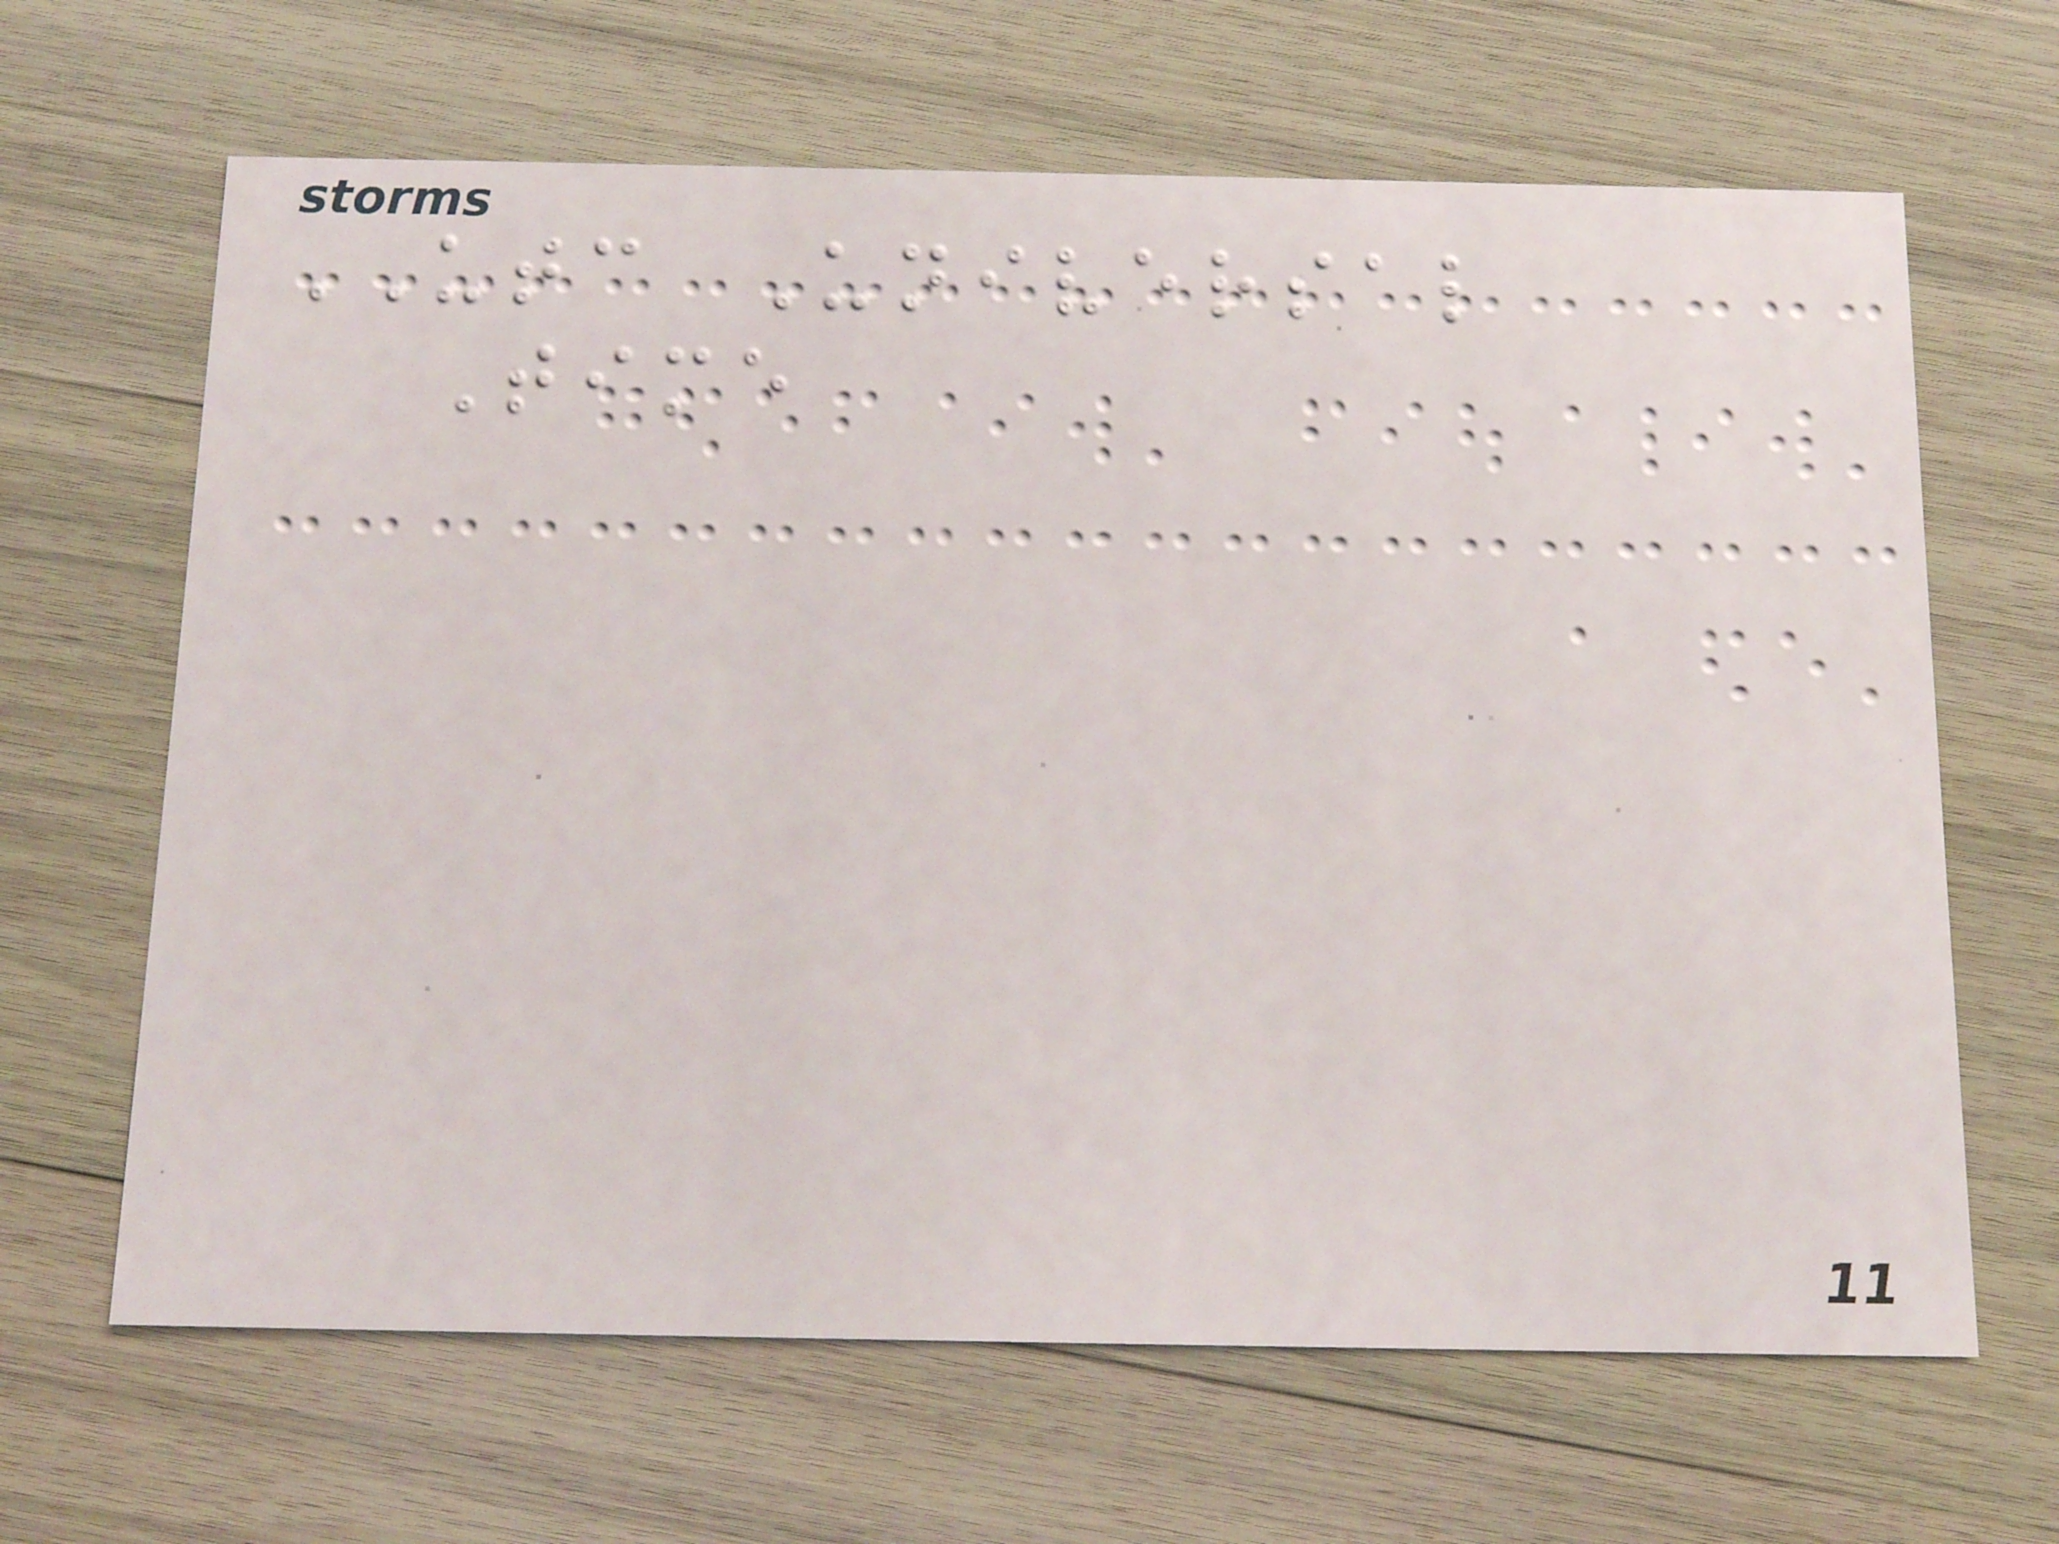UTC Universal
Time
